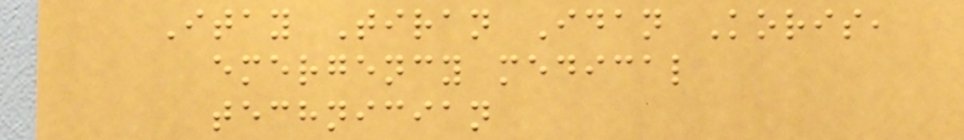Itay Tiran Idan Koris,
emergency medical
technician
